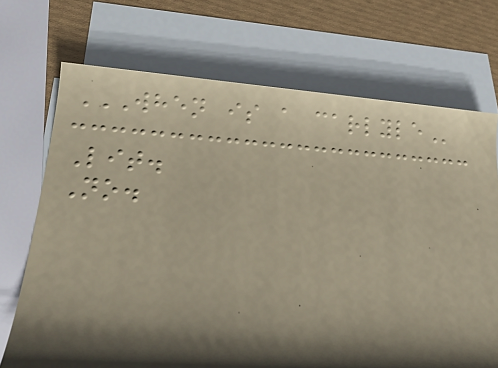WHEN IS A CARLYLE
Lit.
No.
